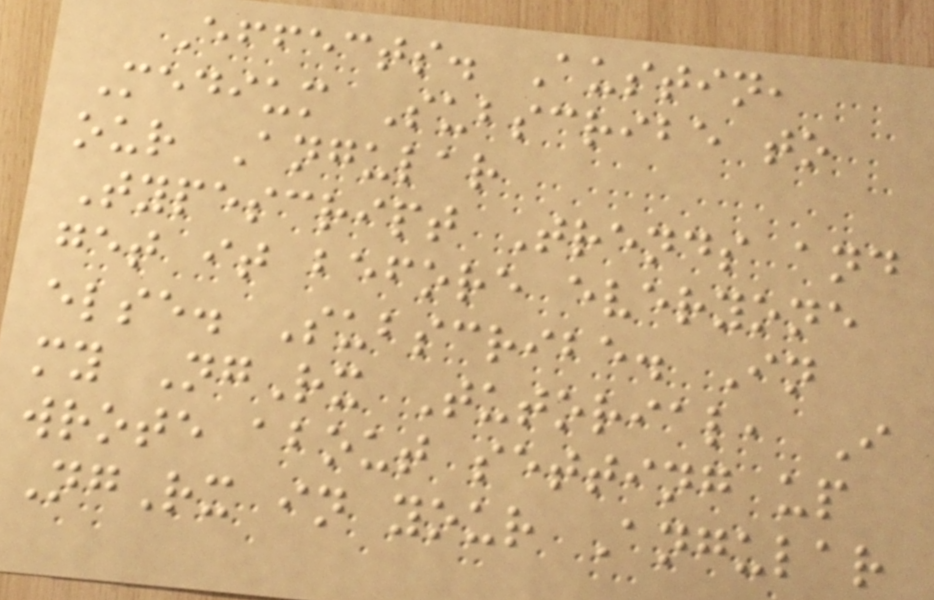Effects. Austin,
Medium Subscribe to
our Angular
Typescript Trends and
get it before everyone
else. Subscribe. In
my NgRx Tutorial, I
wrote about setting up
NgRx in your Angular
